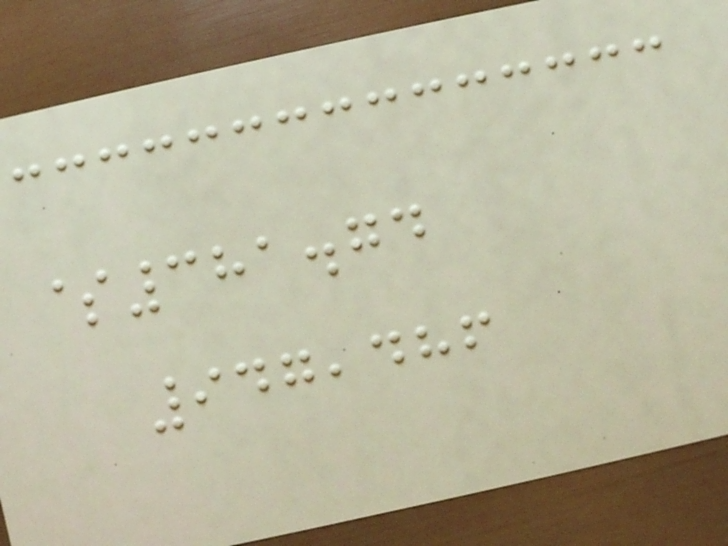$381.74
947,486
